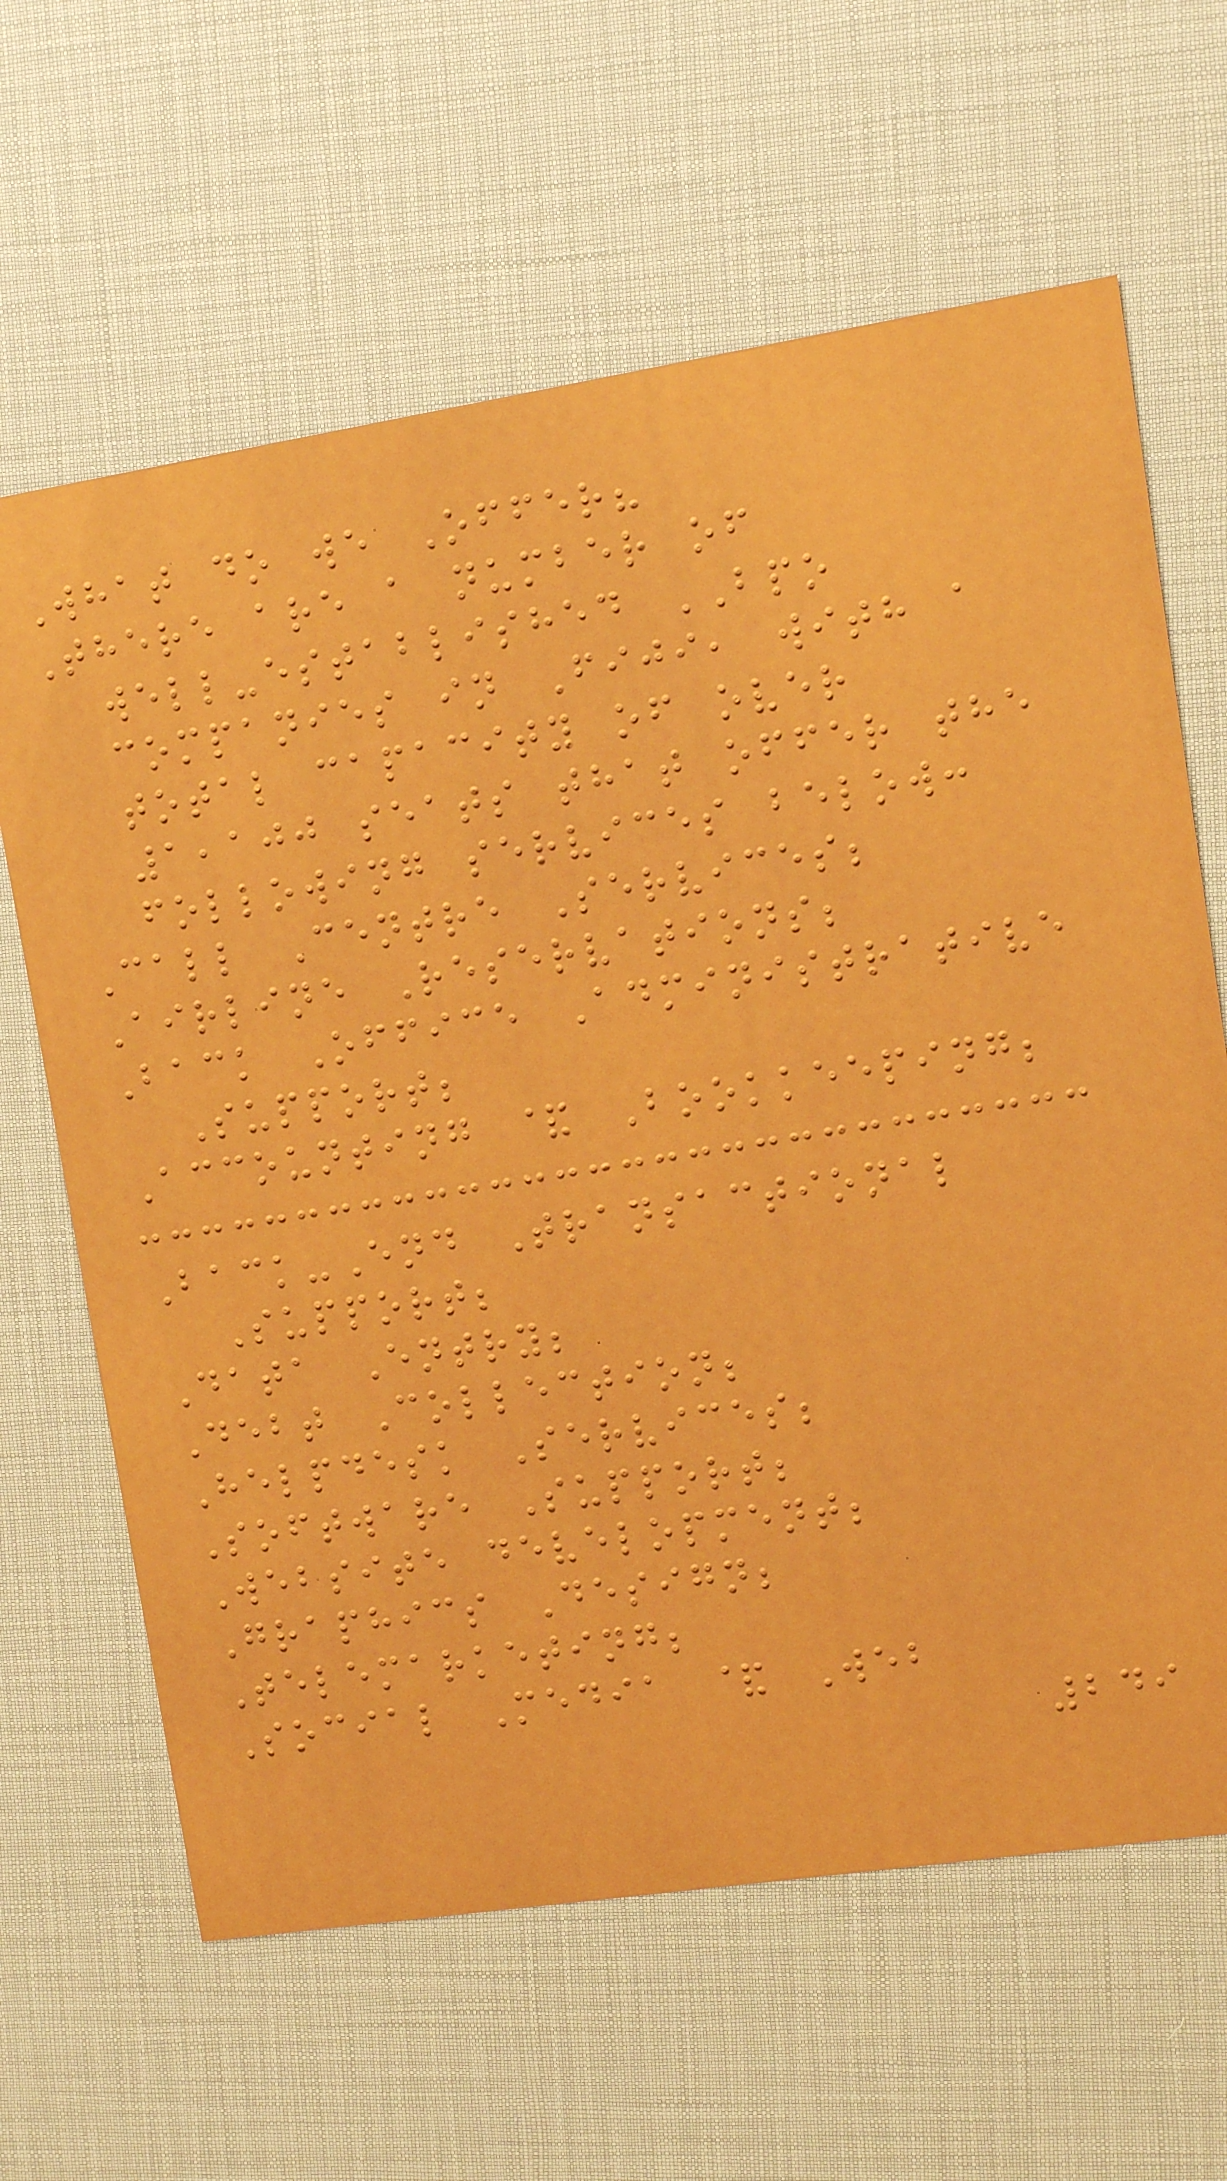What do we Offer?
There are a number of
well-established BPO
companies in Fiji, with a
total capacity of over
1,100 seats that offer the
following services below:
Call Centre Services;
Airline Reservations;
Back Office Administrative
Support;
Accounting & Bookkeeping;
Back-End Transactional
Support;
Data Entry;
Debt Collection;
Helpdesk Services;
Software Support;
Website development;
Graphics Design;
Telemarketing;
Social Media & Web
249
